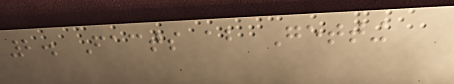2. Facts about Getting
